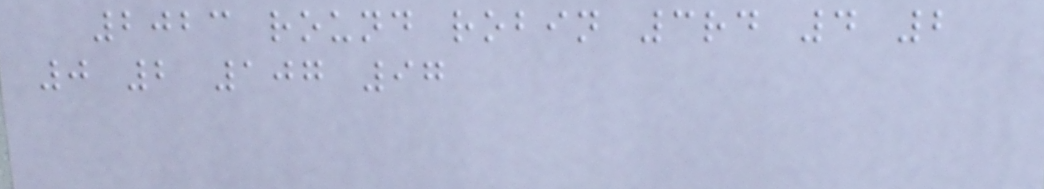2023 round robin 3rd 4 2
0 2 107 97
